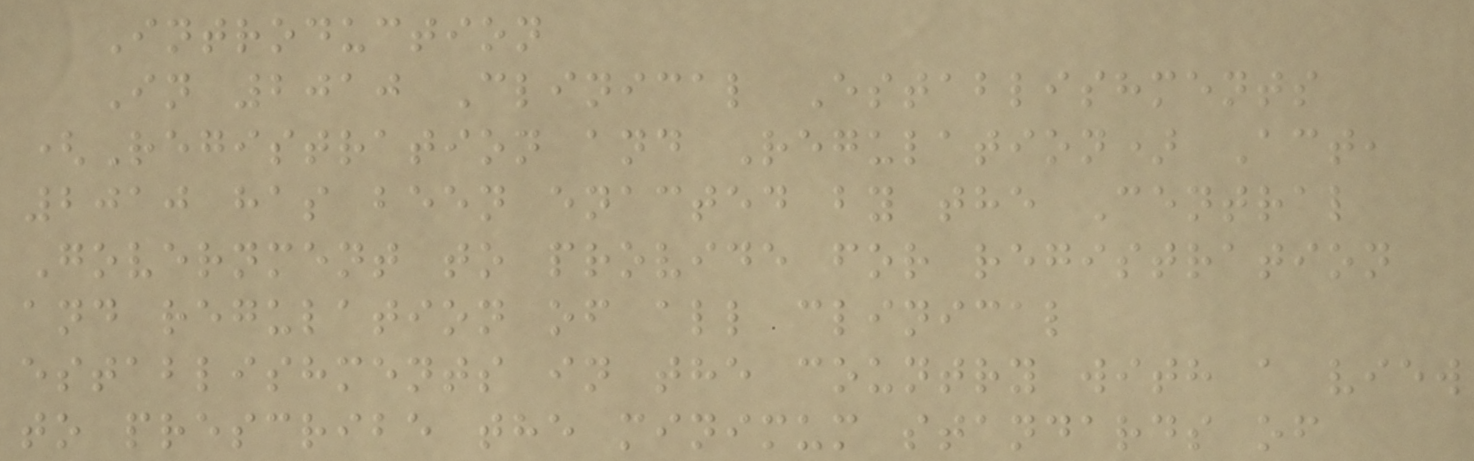Introduction
In 2010 Clinical Establishments
(Registration and Regulation) Act,
2010 has been enacted by the Central
Government to provide for registration
and regulation of all clinical
establishments in the country with a view
to prescribe the minimum standards of
